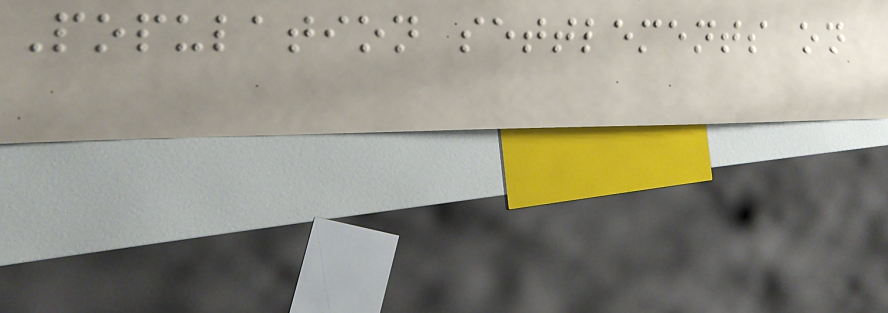Population settlements on
